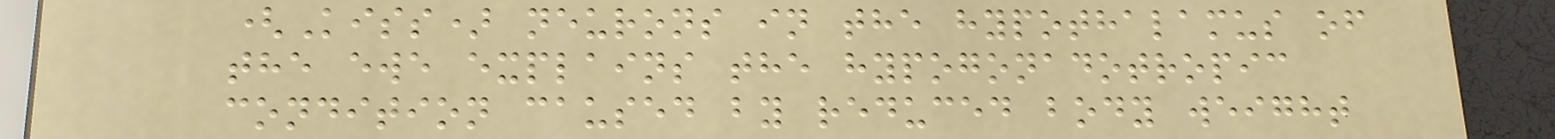(Kiss) neurons in the hypothalamus of
the ewe explains the hypogonadotropic
condition caused by reduced body weight
